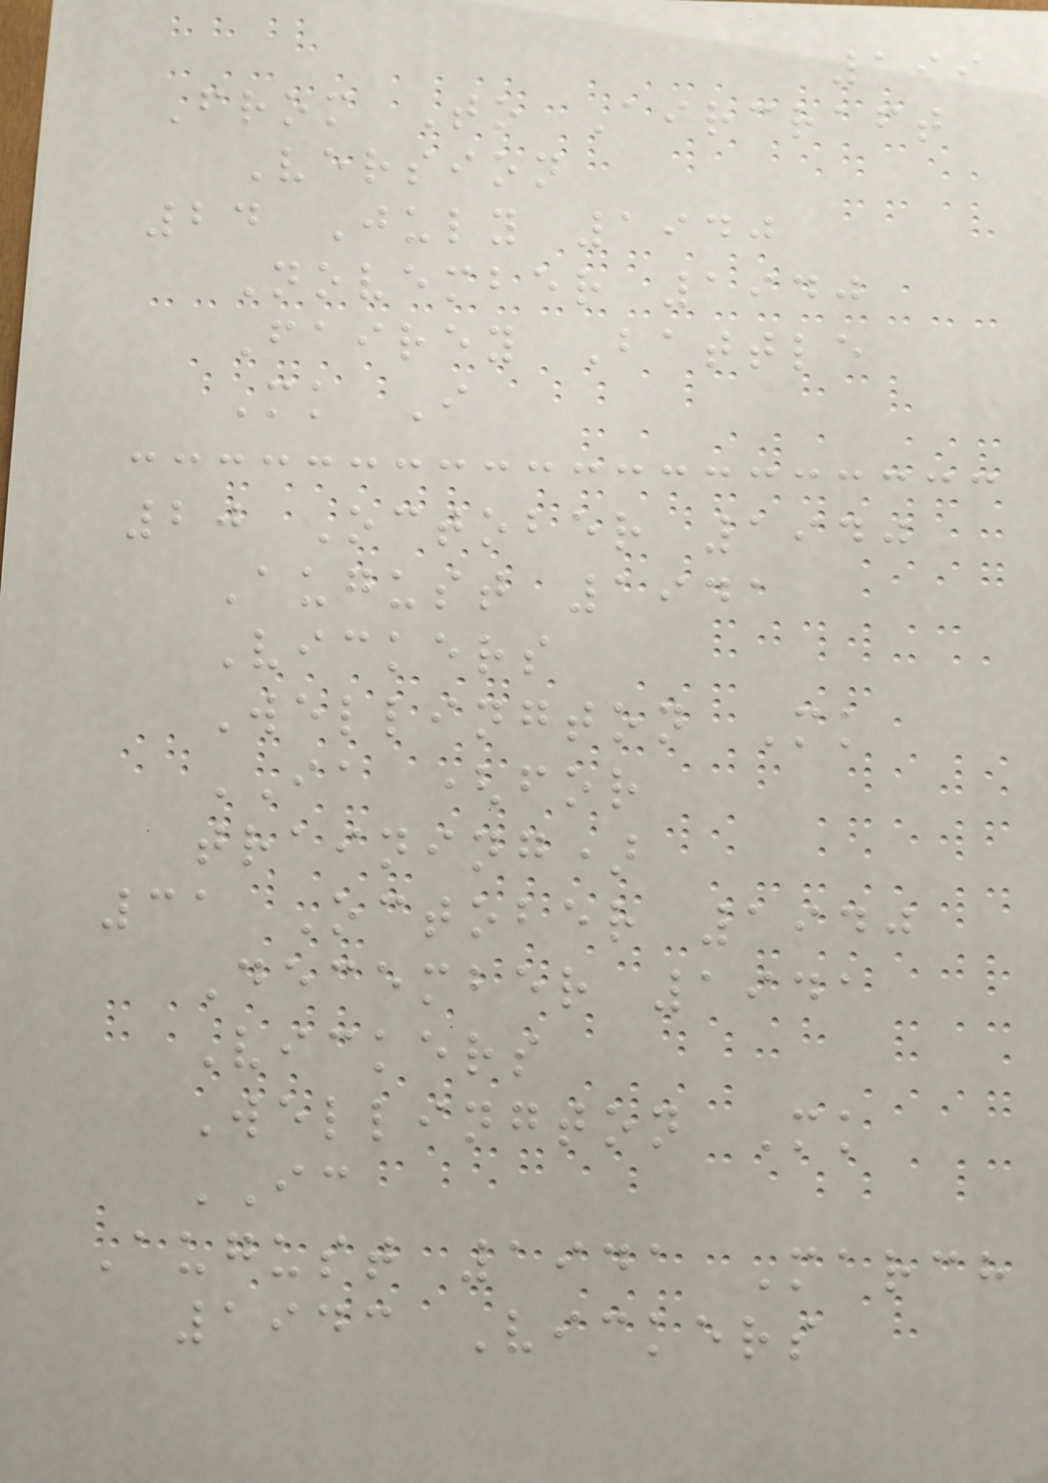199
From To Aircraft
Version
24 July 1940
November 1940
Fairey Battle
Mk I
20 October 1940
August 1941
Vickers
Wellington Mk
IA (for
training)
31 October 1940
December 1941
Vickers
Wellington Mk
IC
August 1941 March
1943 Vickers
